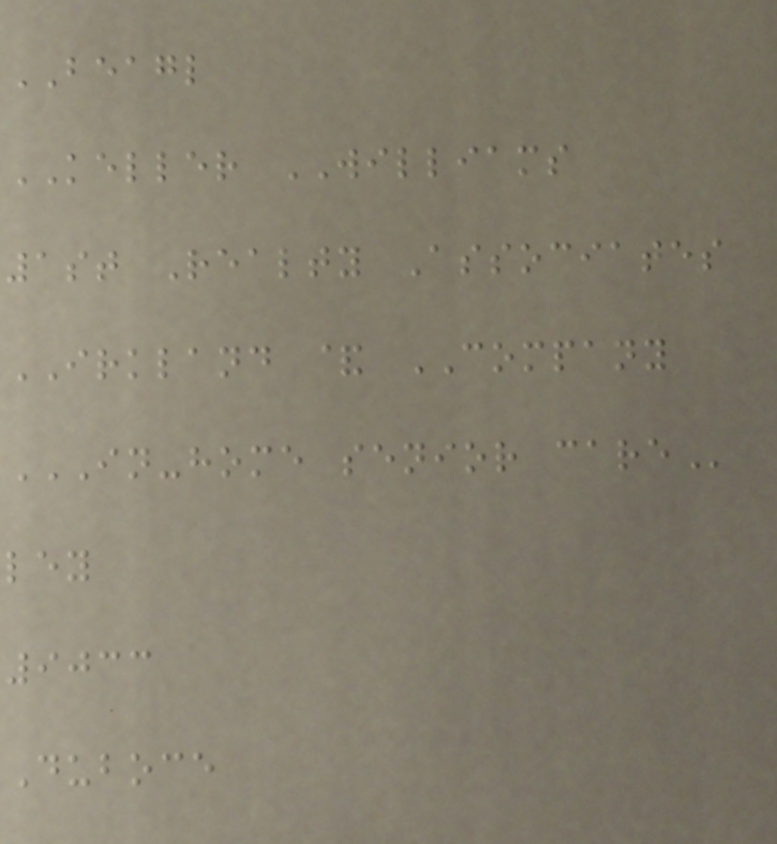BEAGL
KELLER WILLIAMS
1st Realty Associates
IRKLAND & COMPANY
IN-HOME SENIOR CARE
ley
9033
Duboce
